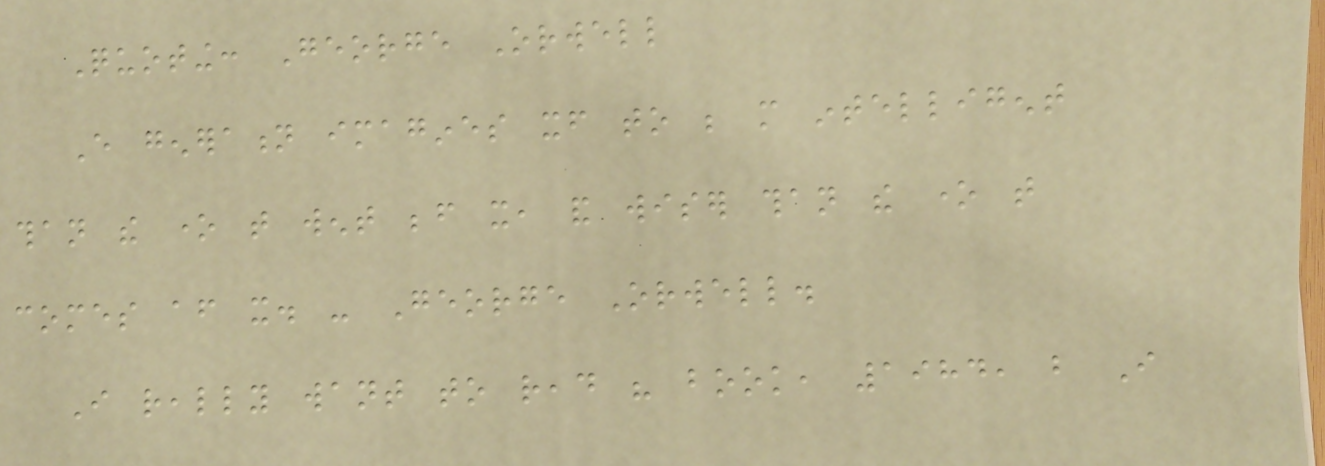Quoting: George Orwell
Every generation imagines itself to be more intelligent
than the one that went before it, and wiser than the one that
comes after it. - George Orwell.
I really want to read his book, 1984, but I
